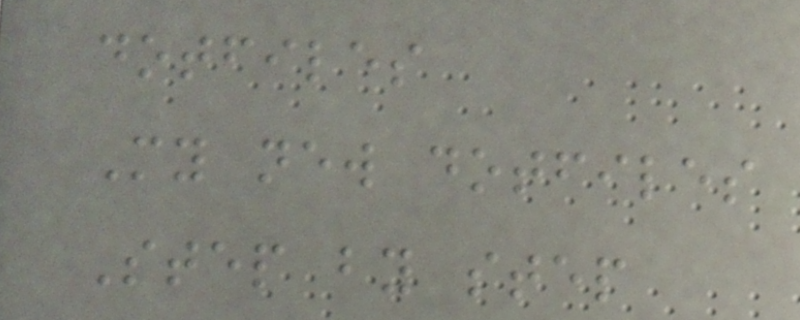dotfiles
My new dotfiles
Step by step
